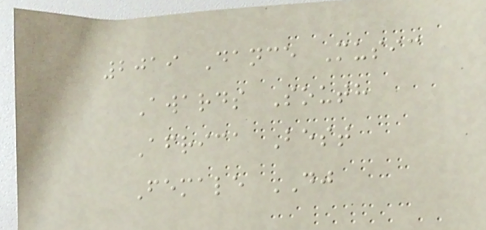2019 Dance Music
Awards South
Africa Best
Female DJ
